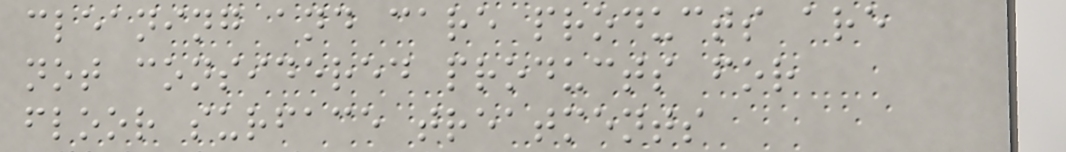cleaning and care products are
not considered products for
floor surface treatments
